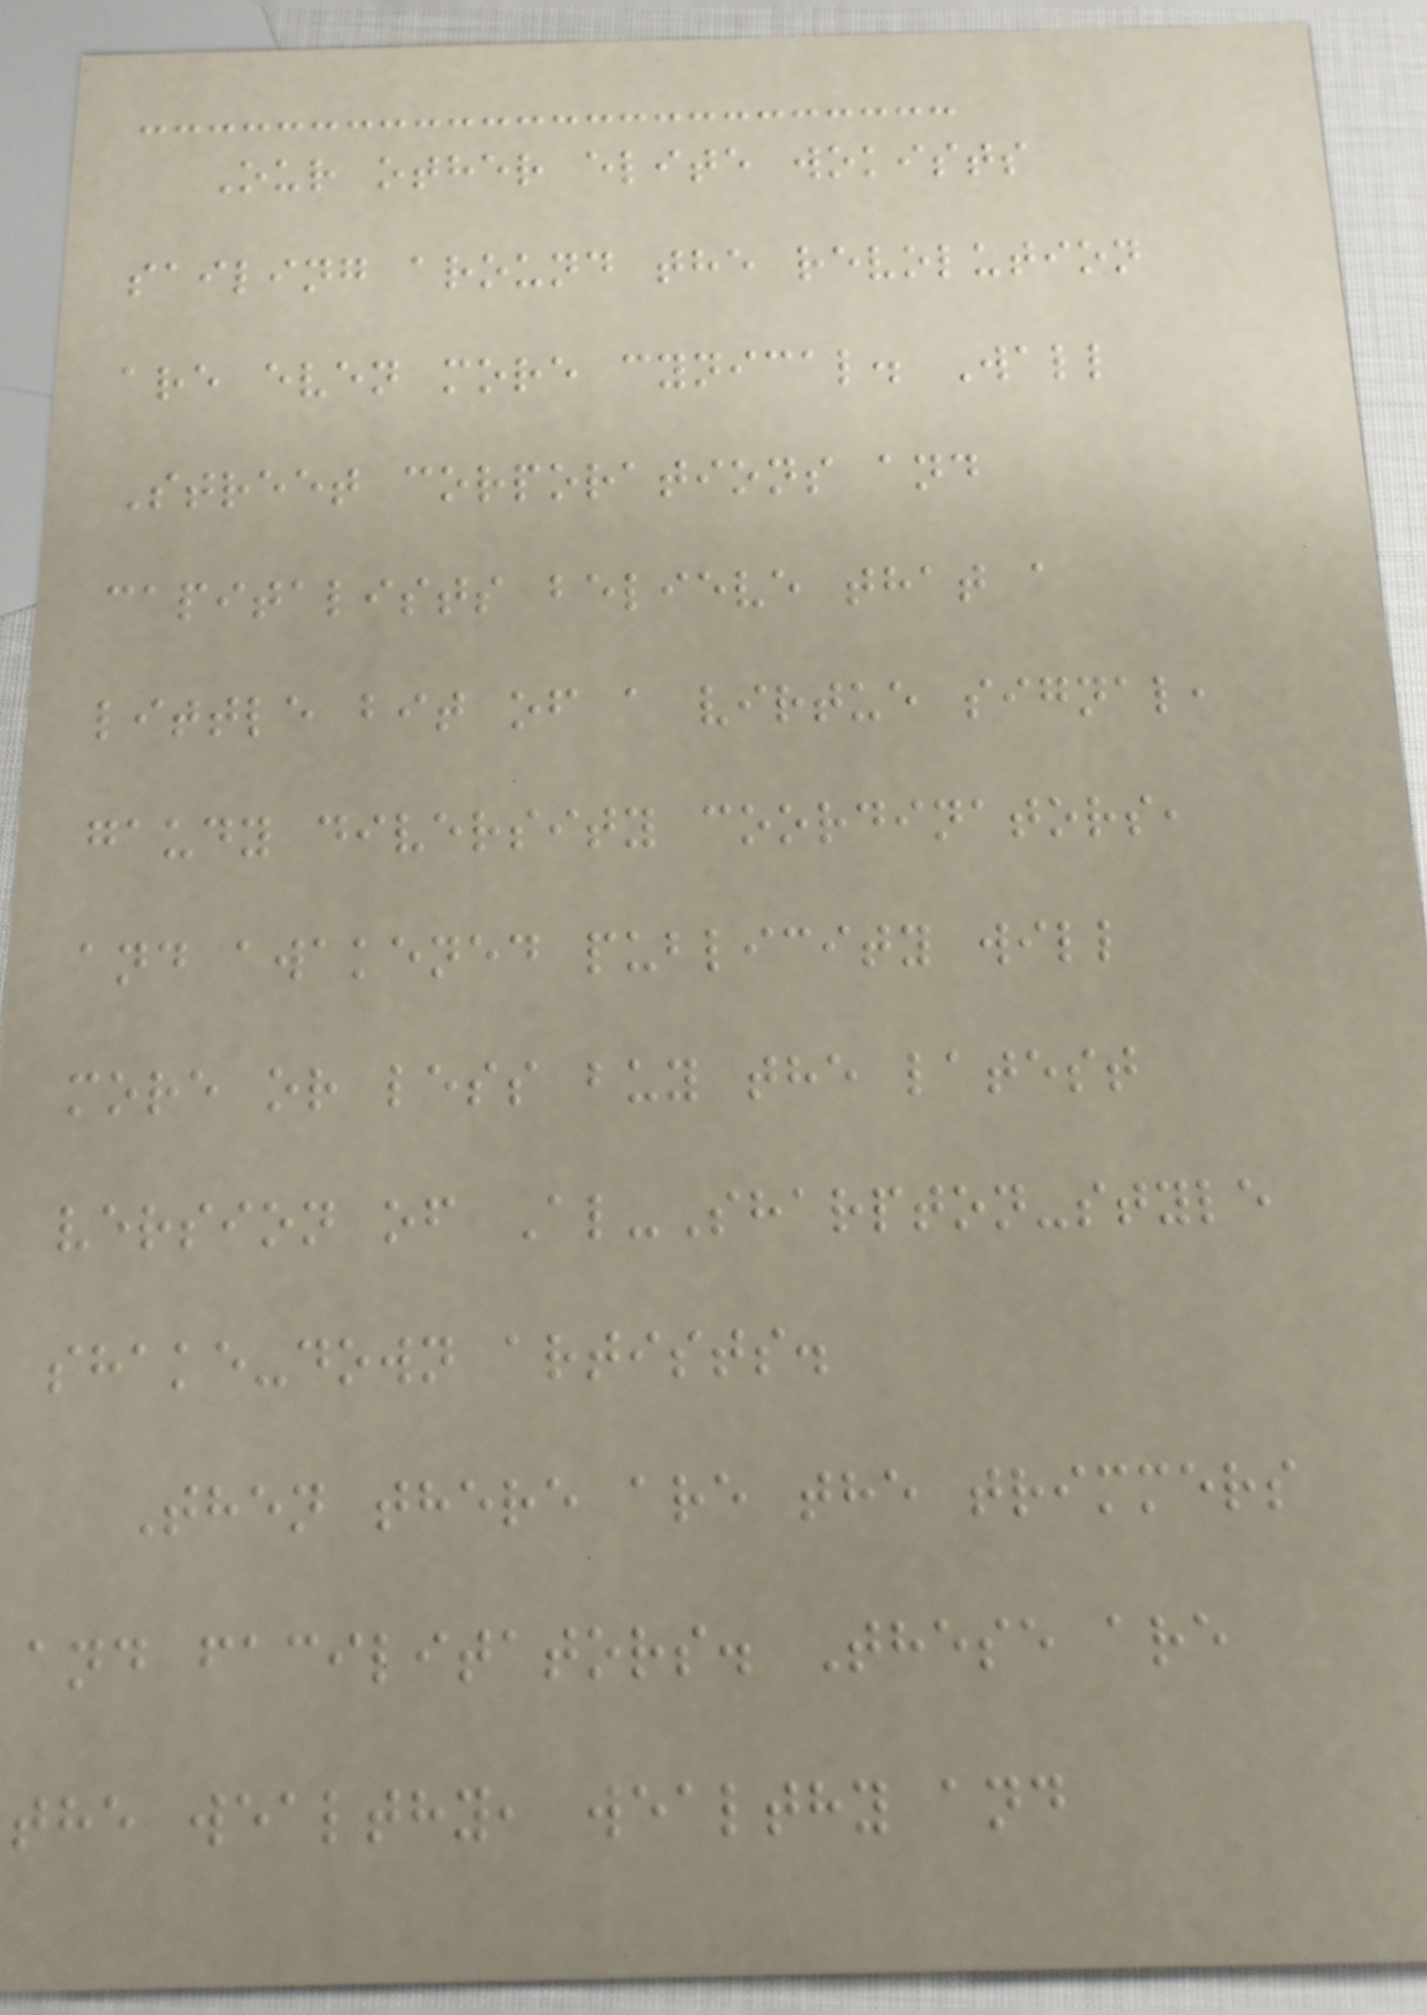Our other elite wokists
sailing around the revolution
are even more cynical. Wall
Street corporations and
capitalists believe that a
little bit of a virtue signal,
gaudy diversity coordinators,
and awakened publicity will
more or less buy the latest
version of Al-Sharpton-style
shake-down artists.
Then there are the trimmers
and facilitators. These are
the wealthy, wealthy and
